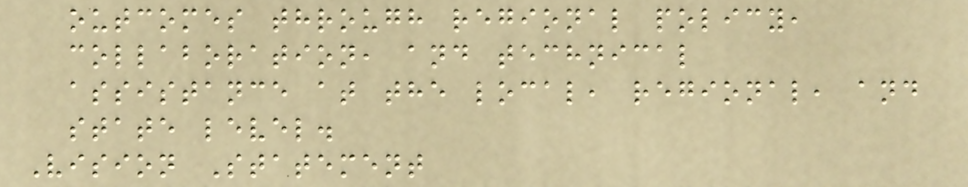outcomes through regional policy,
collaboration, and technical
assistance at the local, regional, and
state level.
Vision Statement
